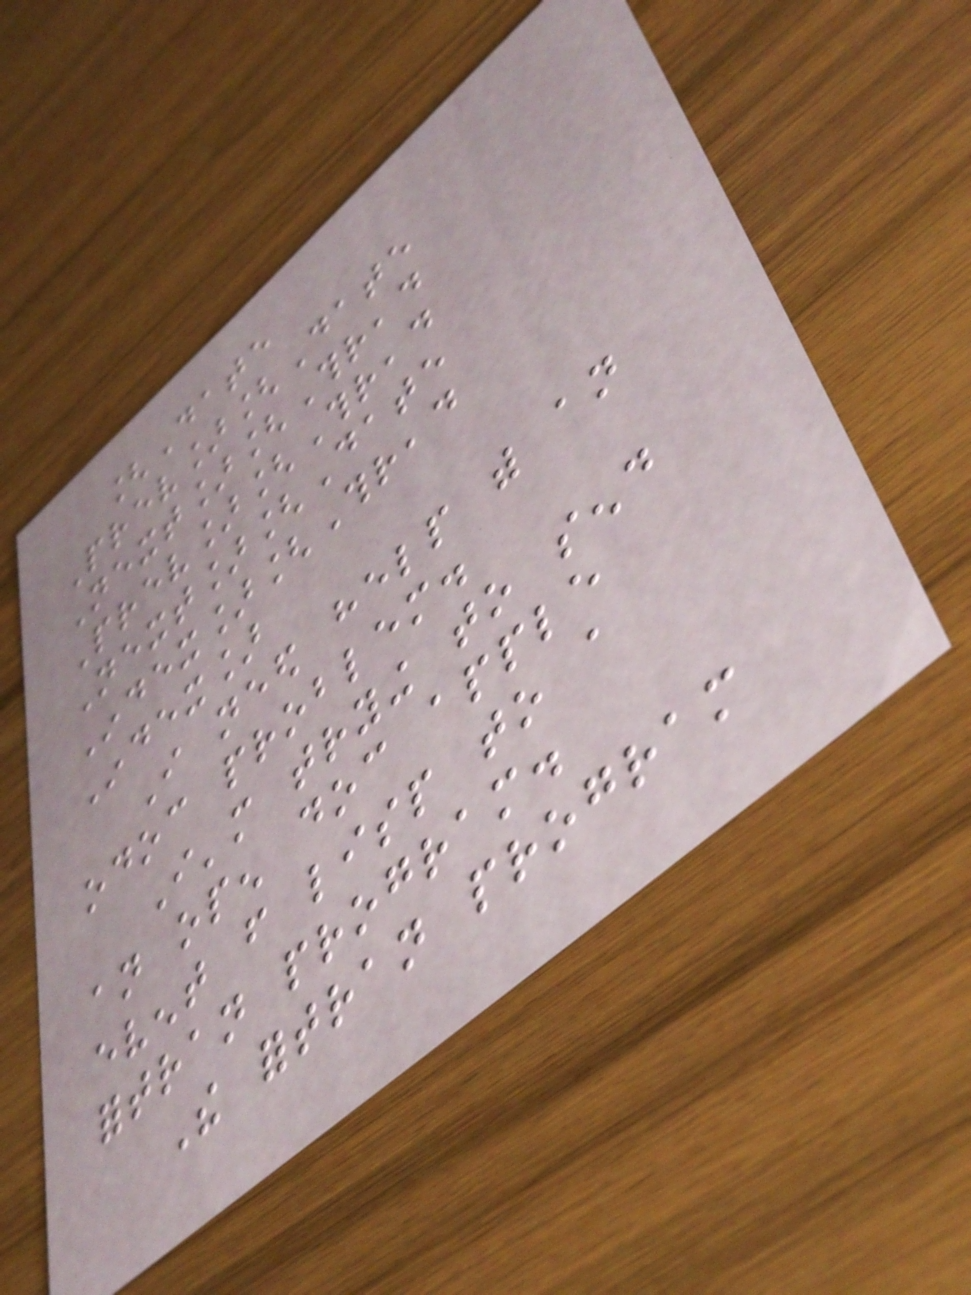[Date
Prev][Date
Next][Thread
Prev][Thread
Next][Date
Index][Thread
Index]
I need help with an
odoc problem.
I'm trying to send
an open doc apple
event from lisp to a
fortran program.
The fortran program
